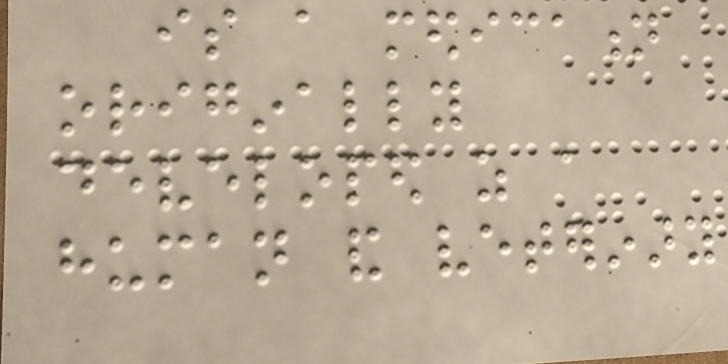is a medication
originally
developed as a
human and veterinary
